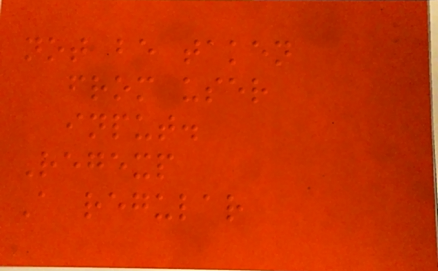not be taken
from user
input.
Regexp
A regular
